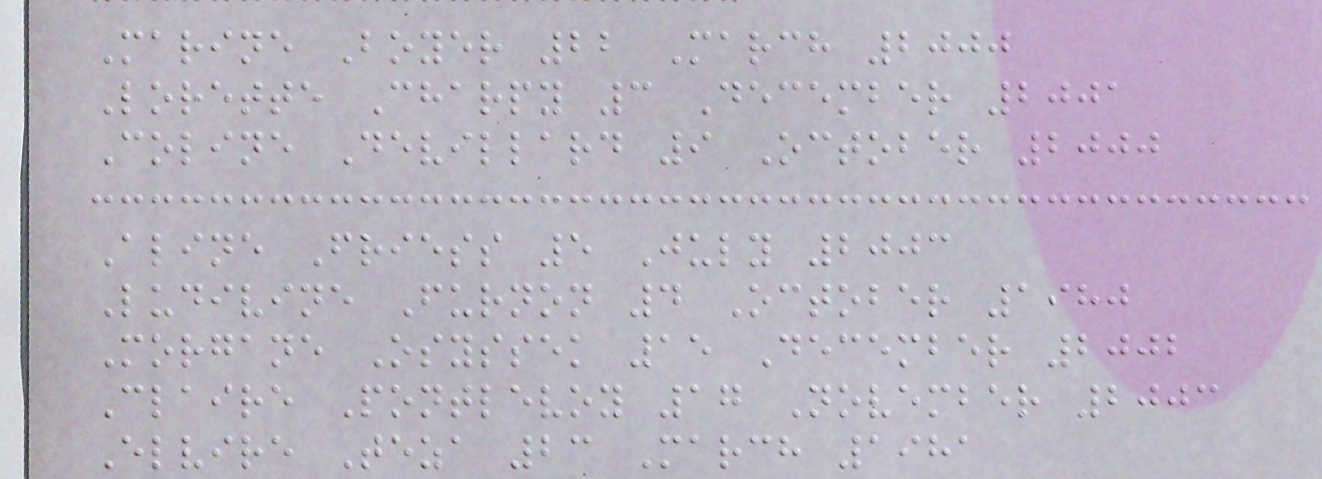Marine Boyer 22 March 2000
Lorette Charpy 3 December 2001
Coline Devillard 9 October 2000
Aline Friess 5 July 2003
Ludivine Furnon 4 October 1980
Morgane Osyssek 15 December 2002
Claire Pontlevoy 17 November 2003
Elvire Teza 23 March 1981
